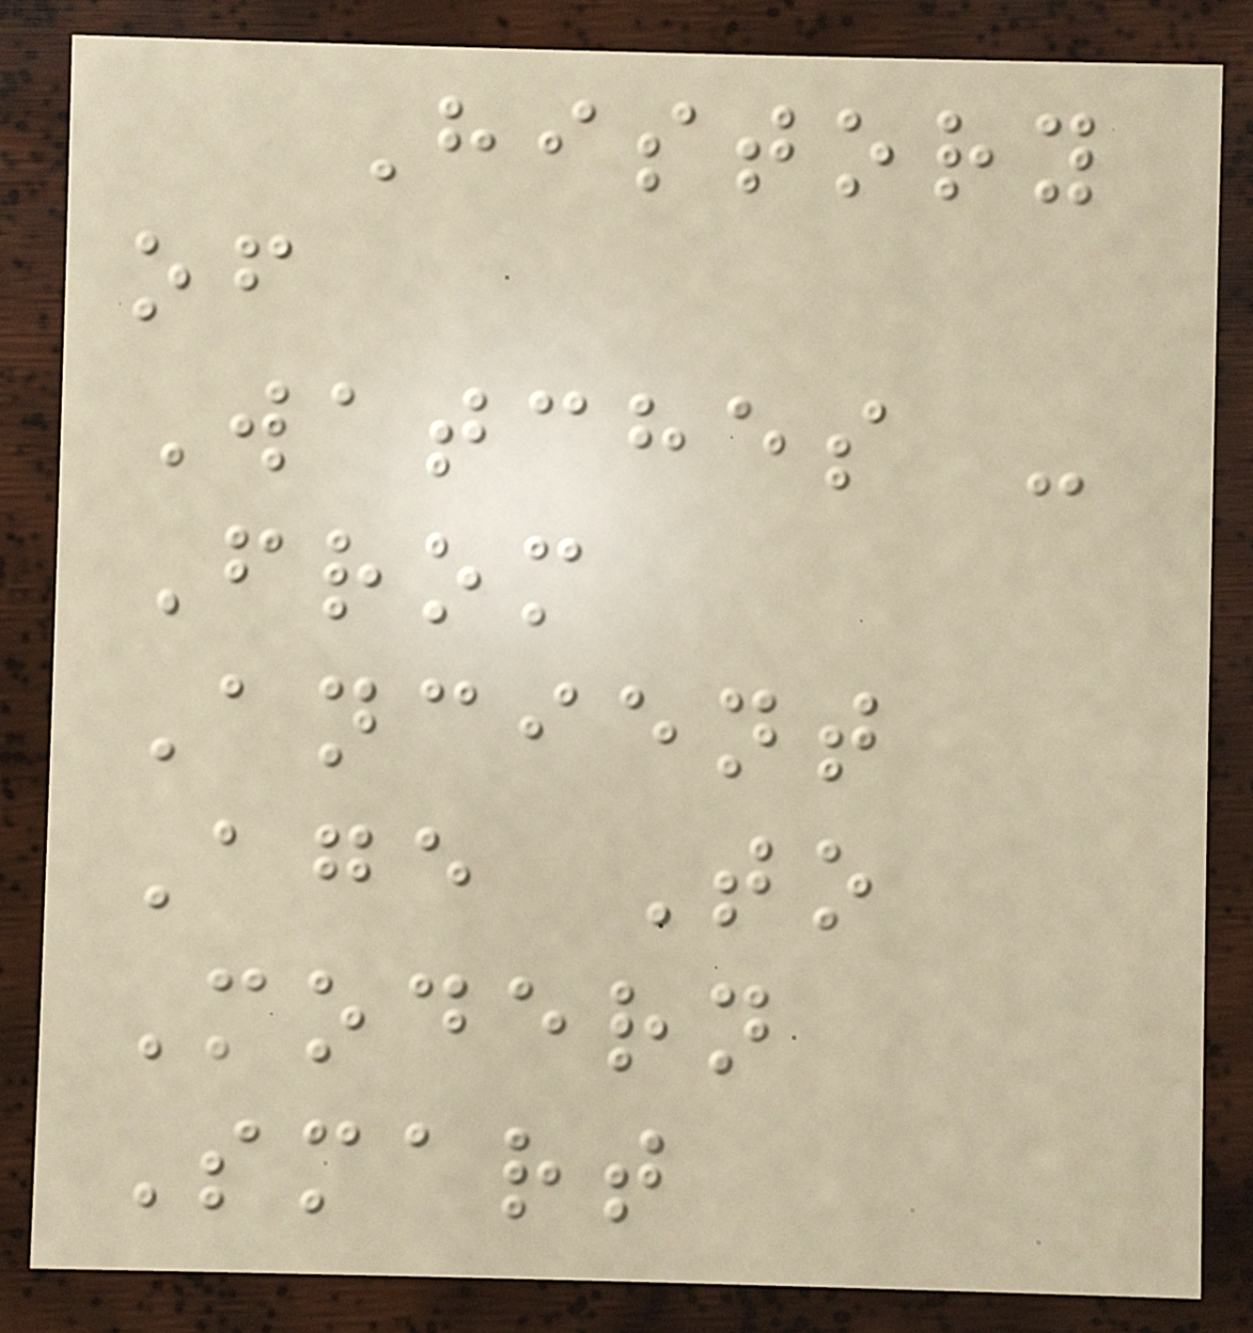History
of
Watches -
From
Ancient
Age To
Modern
Smart
